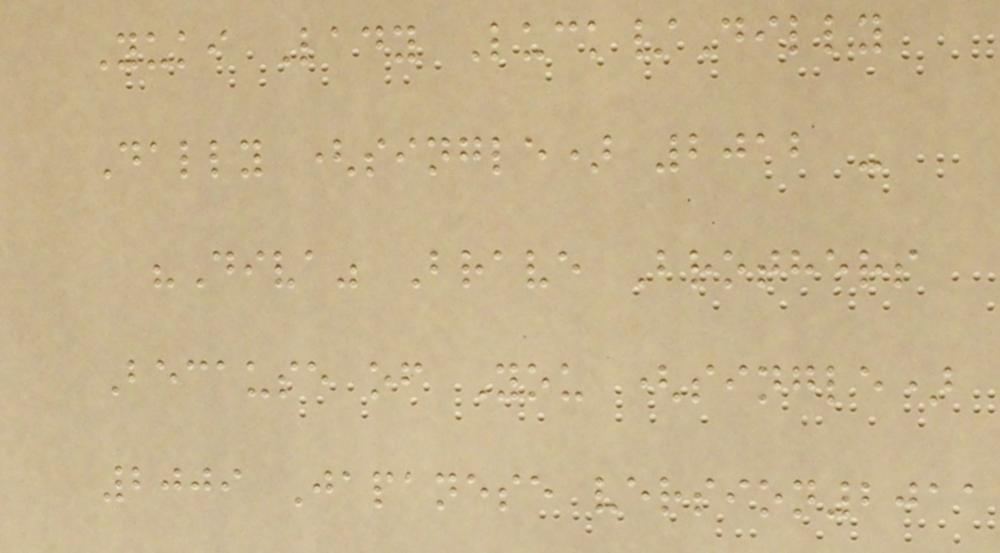Yuki Lady Luck/Dilly
Dally (single) 2012 -
"Diva" Brave Brothers
Because of You (single)
2009 Japanese version2011
